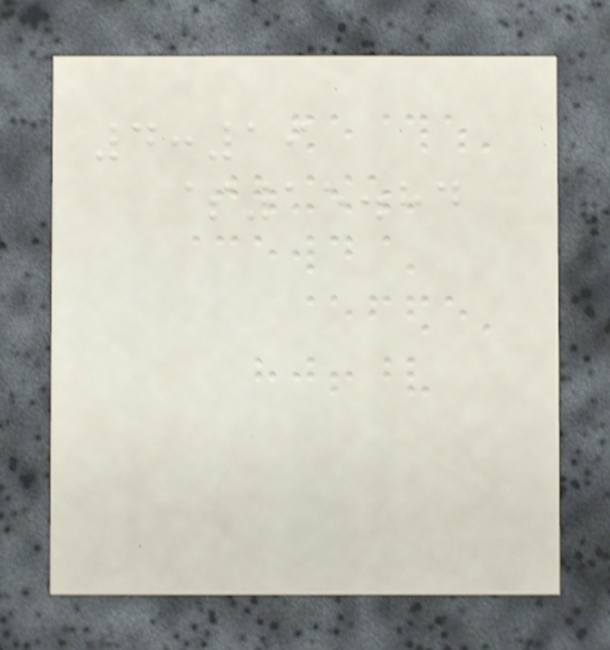4:19
$15.84
